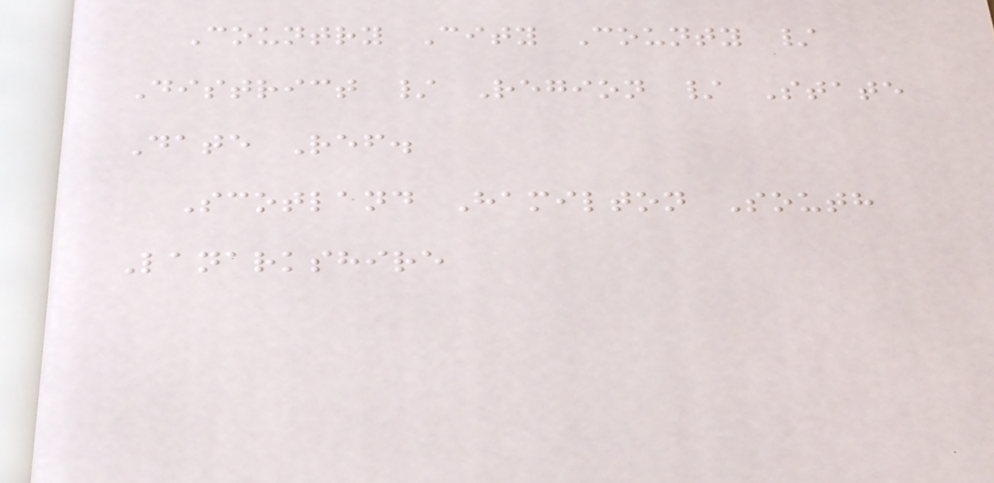Country City County /
District / Region / State
Date Ref.
Scotland Hamilton South
Lanarkshire
